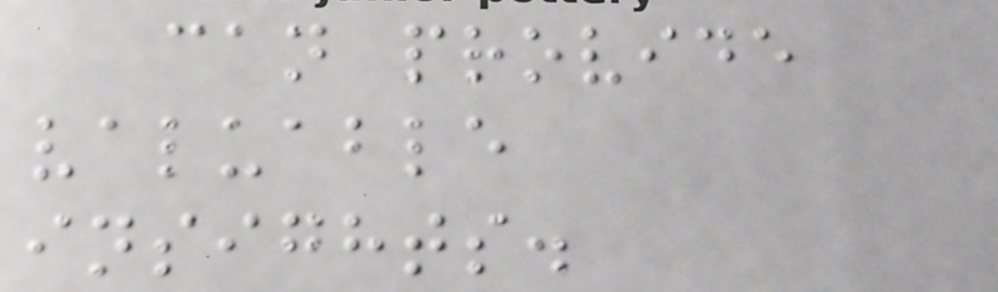can provide
valuable
insights.
